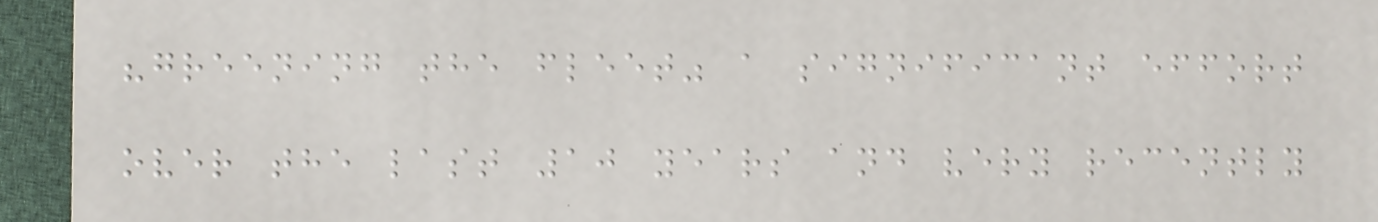"greening the fleet" a significant effort
over the last 10 years and very recently
